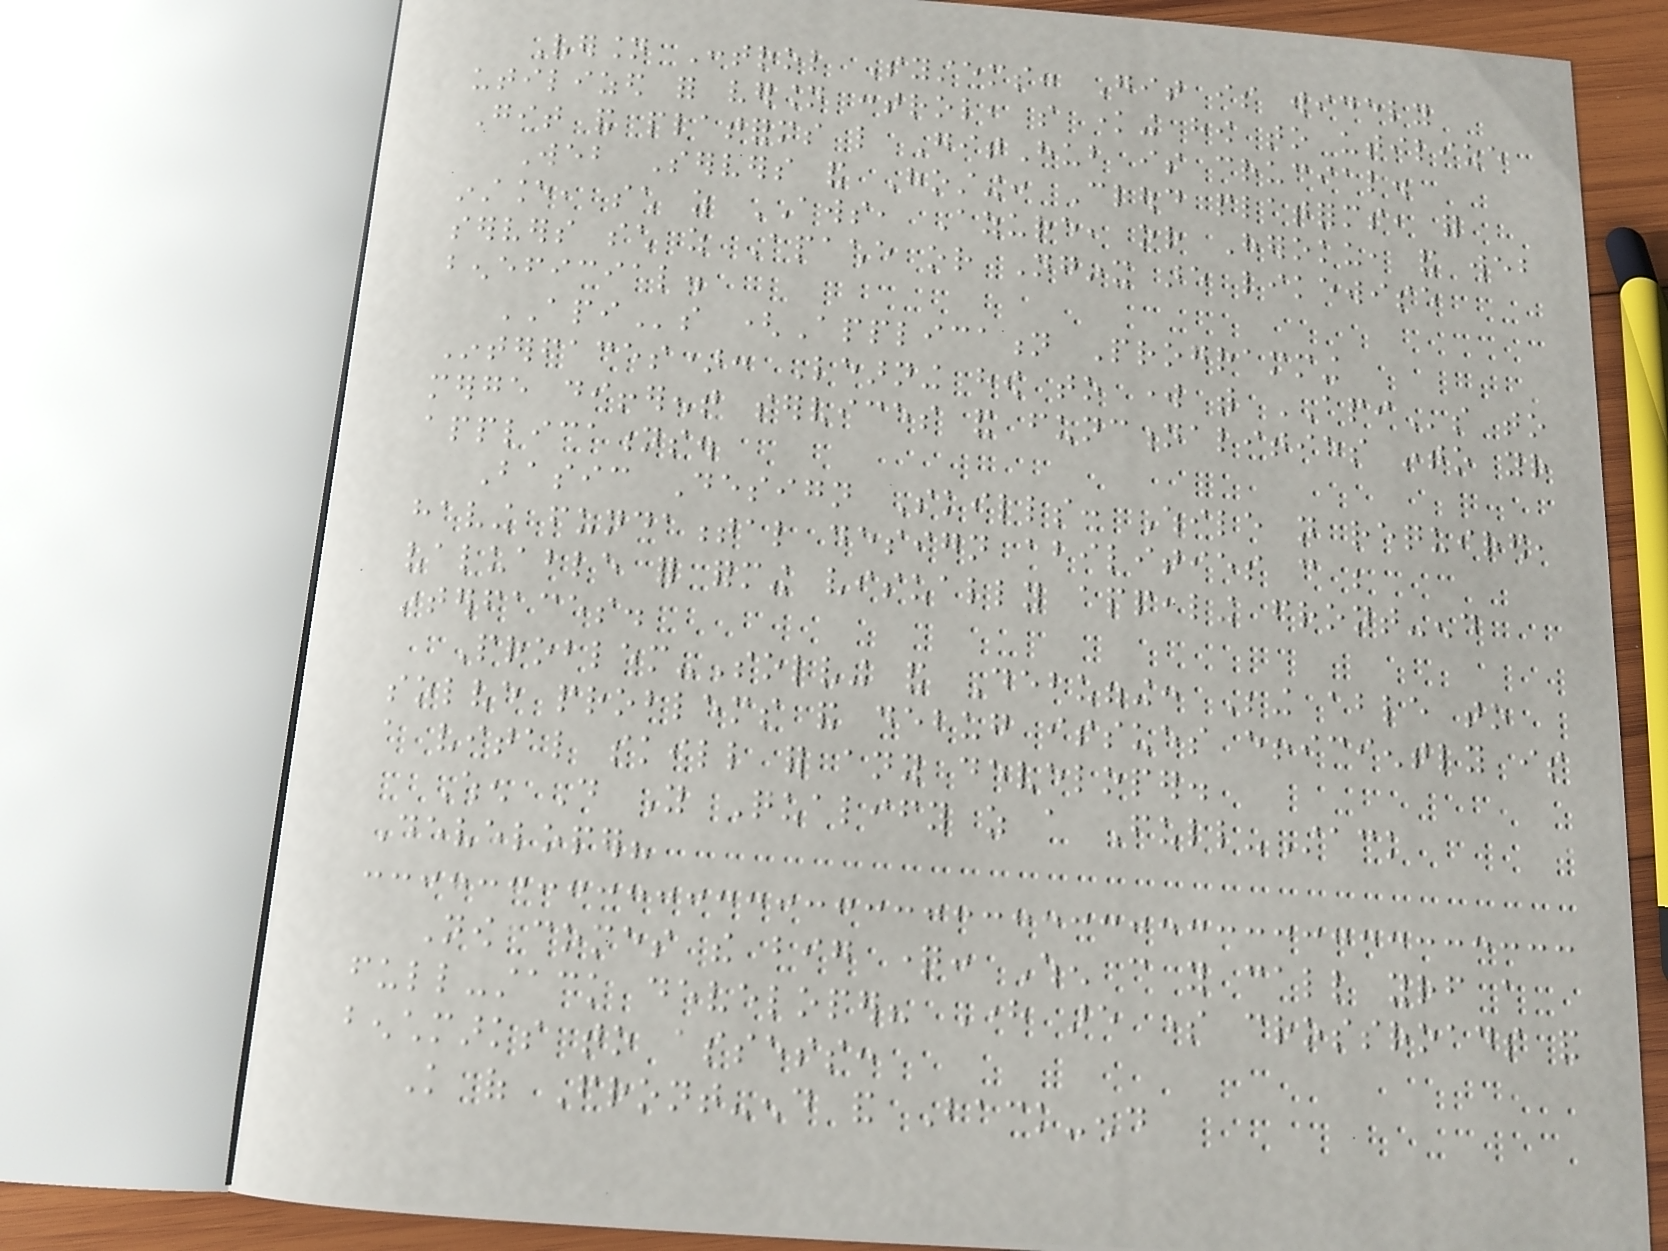Version Control Systems: Git is widely
utilized for version control, so knowing how to utilize
Git and platforms like GitHub is crucial.
Web Servers and Hosting: Cloud platforms, for
instance, such as AWS, Azure, or Heroku, and web
servers such as Apache or Nginx are likewise
beneficial.
APIs (Application Programming
Interfaces): Learning how to work with APIs to
merge different services and functionalities into your
applications.
Basic Design Skills: While not required,
having fundamental design abilities can be
valuable for forming visually appealing front-end
interfaces.
Problem-Solving and Debugging: Being able to
solve problems and debug issues efficiently is
a vital skill for any developer.
When Do You Qualify as a Full-Stack
Developer?
Now comes the big question: When can you call yourself a
full-stack developer? Here are some crossroads and
benchmarks to assess:
Knowledge of Front-end and Back-end
